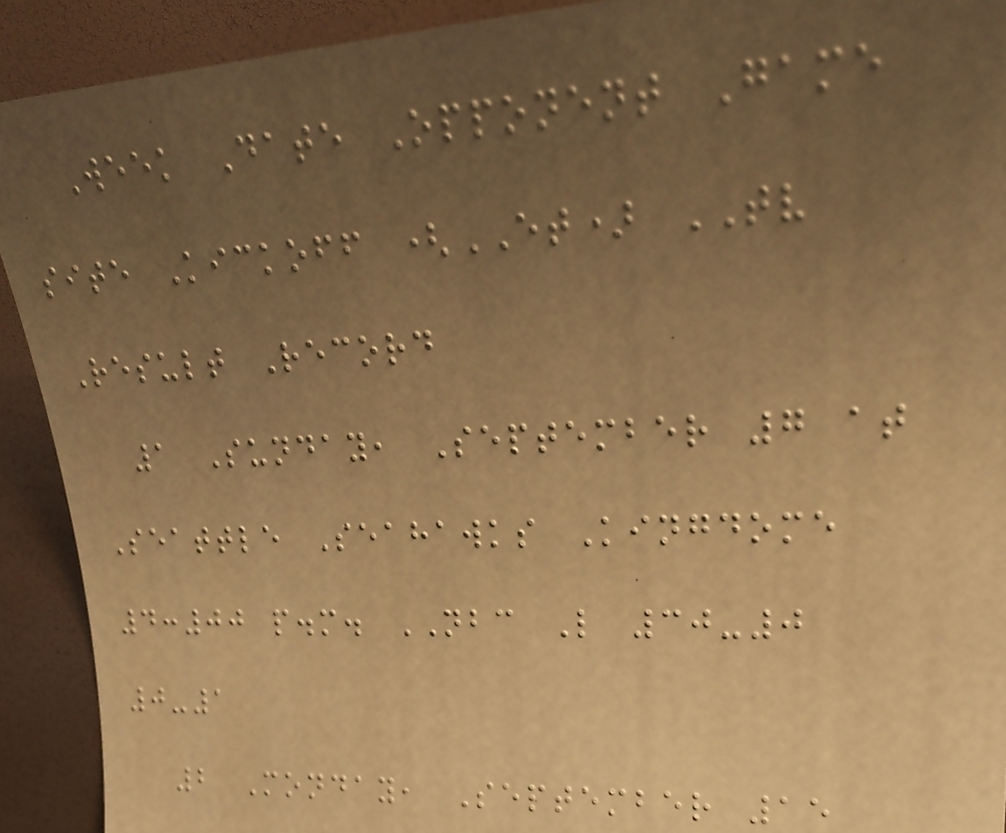Week Date Opponent Game
site Kickoff (ET) TV
Result Record
1 Sunday, September 7 at
Seattle Seahawks Kingdome
4:00 p.m. NBC L 30-0
0-1
2 Monday, September 15
